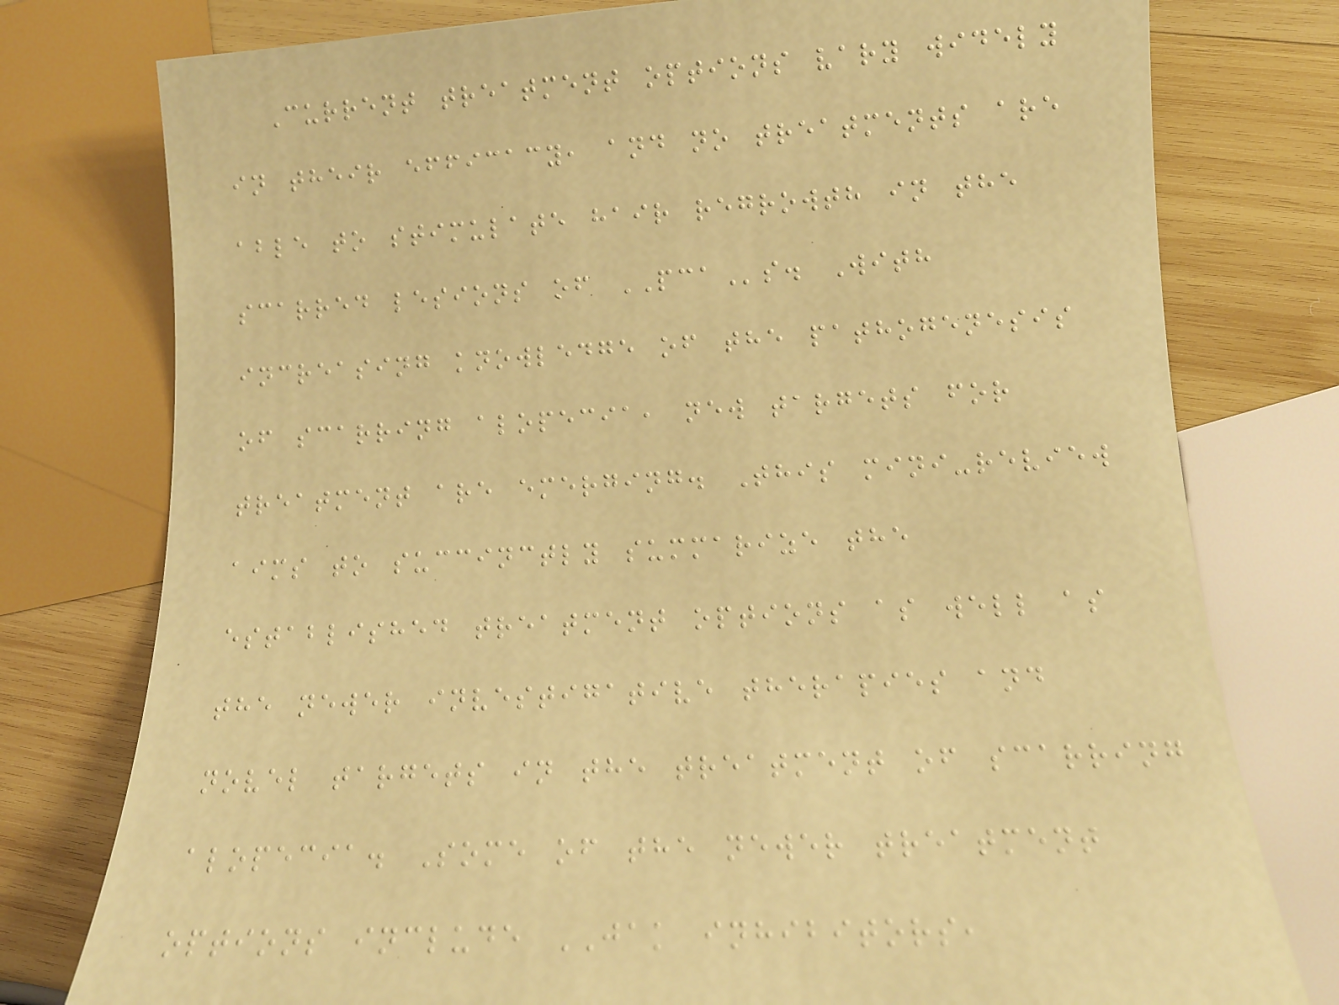Current treatment options vary widely
in their efficacy, and no treatments are
able to stimulate hair regrowth in the
scarred lesions of PCAs. With
increasing knowledge of the pathogenesis
of scarring alopecia, new targets for
treatment are emerging. This mini-review
aims to succinctly summarize the
established treatment options as well as
the newer investigative therapies and
novel targets in the treatment of scarring
alopecia. Some of the newer treatment
options include JAK inhibitors,
